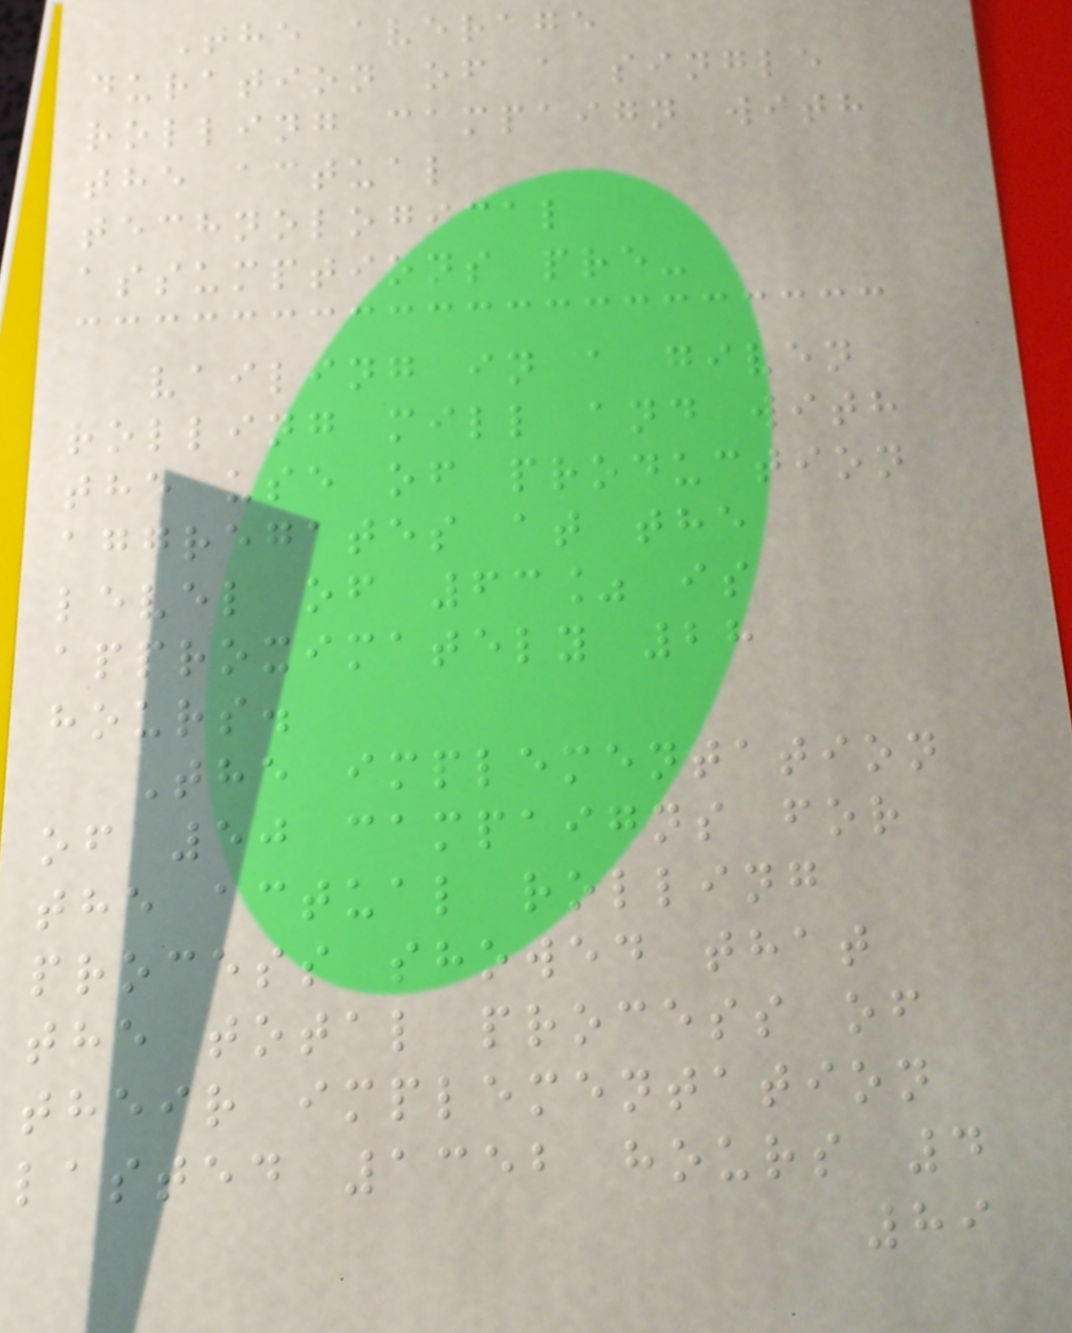The average
duration of a single
rolling campaign with
the actual
technological
assumptions pre-
vailing in a given
rolling mill and with
the use of production
aggregates at the
level of 63% is
approximately 28
hours.
The implementation
of 50 campaigns for
the actual rolling
process showed that
the total process of
their implementation
lasted 1352 hours 4
89
